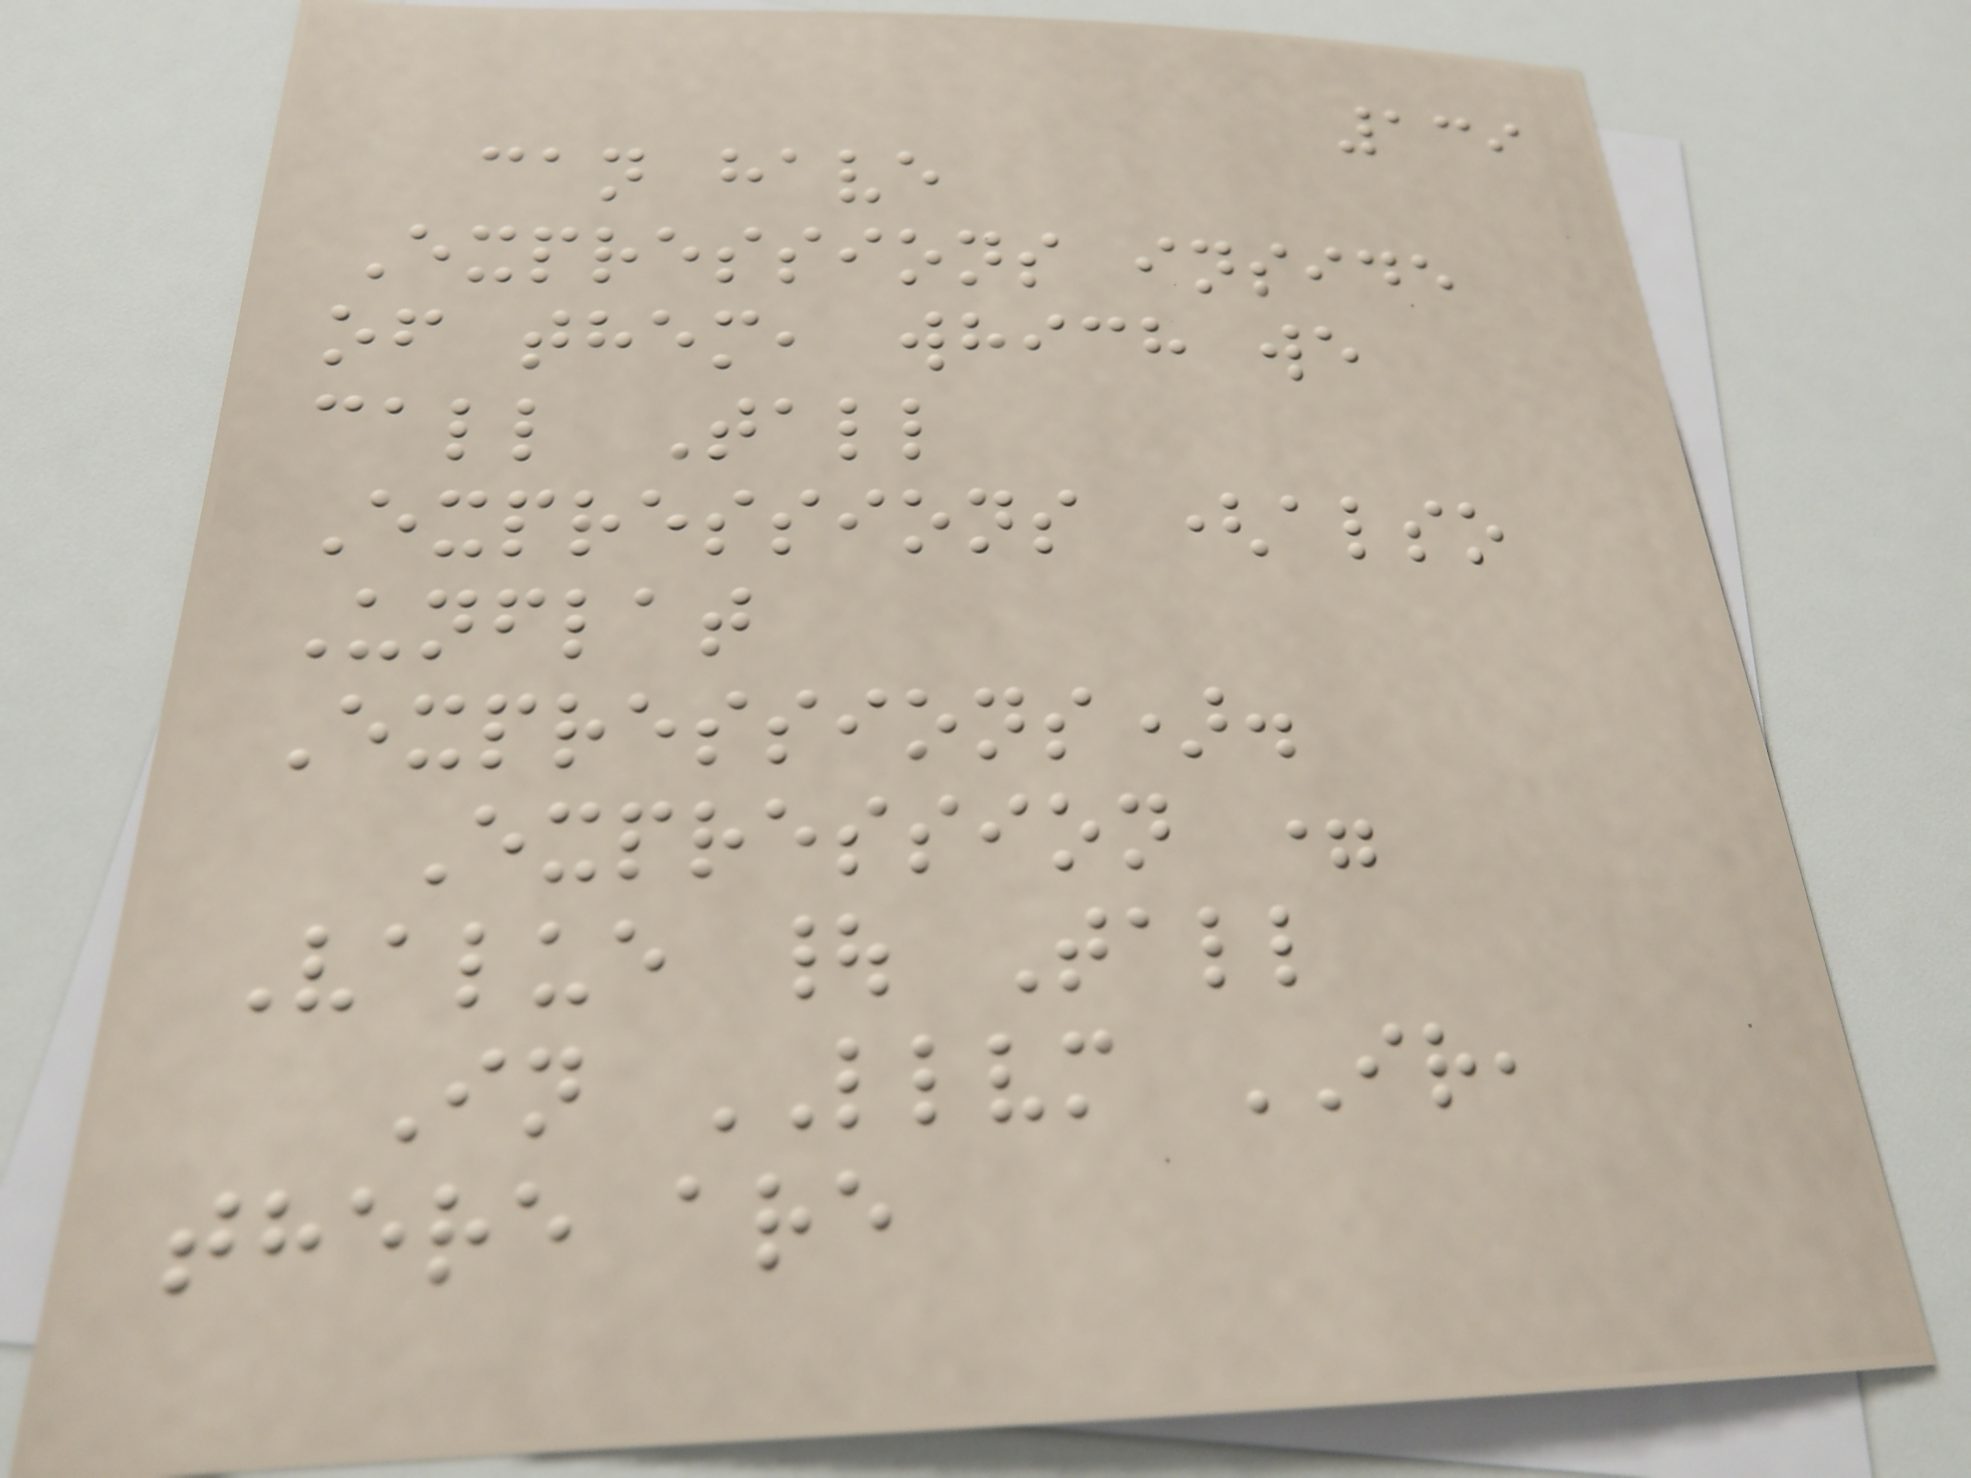139
can have
Expressions inside
of them, which we
call Tall
Expressions (also
Unflat
Expressions).
Expression =
Value | Tall
In LLVM IR,
there are
